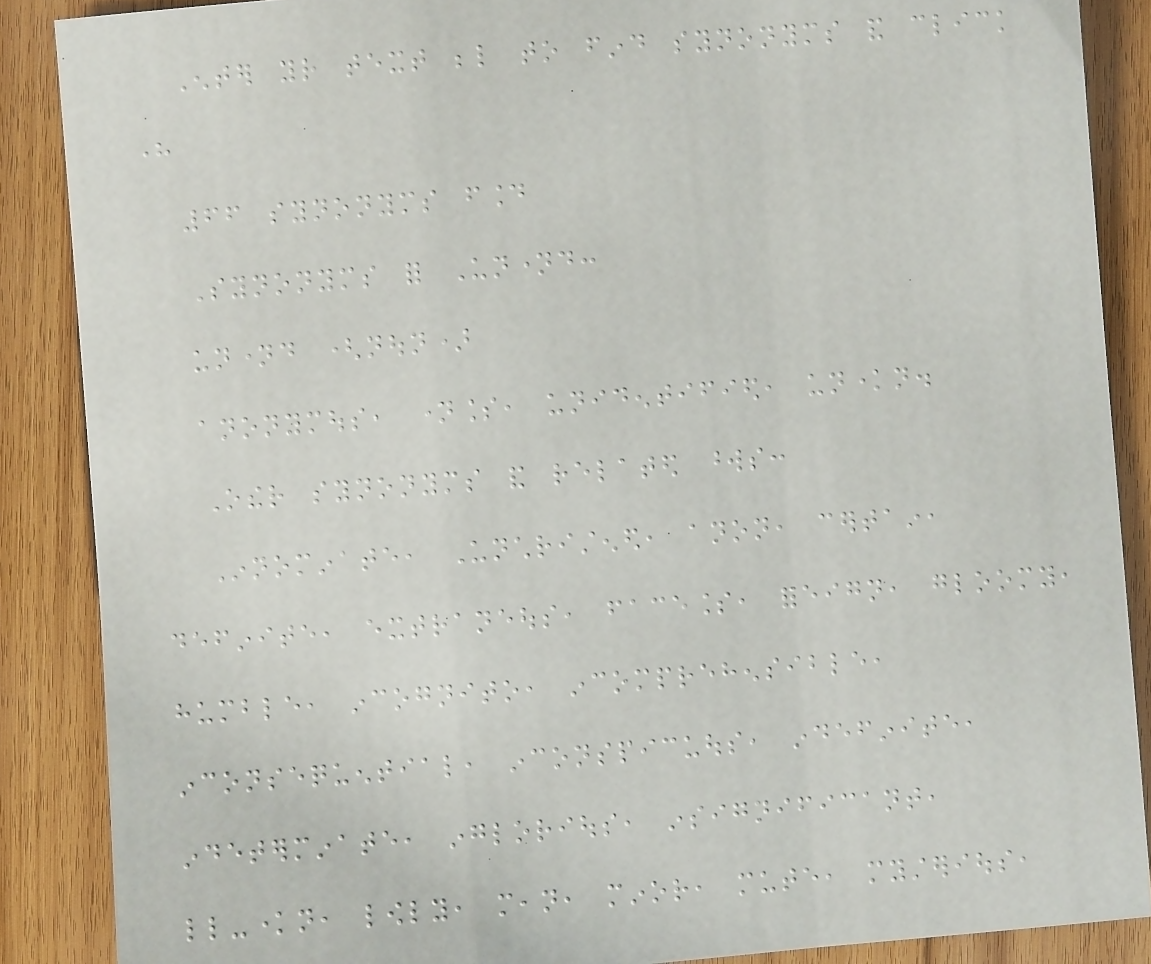Enter your text below to find synonyms and click
here
66 synonyms found
Synonyms for Unnamed:
unnamed (noun)
anonymous, nameless, unidentified, unknown.
Other synonyms and related words:
Innominate, Unchristened, anon, certain,
definite, extraneous, faceless, foreign, gloomy,
humble, incognito, incomprehensible,
inconsequential, inconspicuous, indefinite,
indeterminate, inglorious, insignificant,
little-known, lowly, mean, minor, mute, mysterious,
